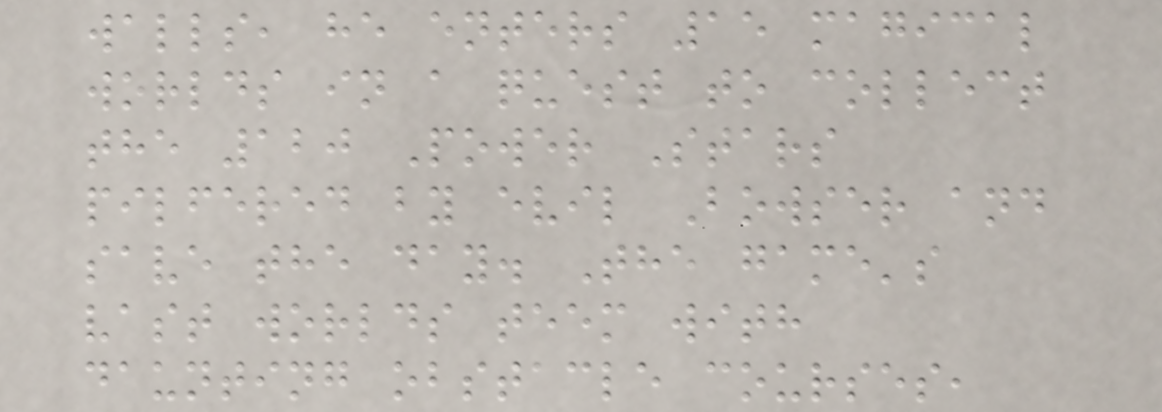walls, he enters 15 magical
worlds in a quest to collect
the 120 Power Stars
pilfered by evil Bowser and
save the day. The game's
vast worlds teem with
daunting obstacle courses,
